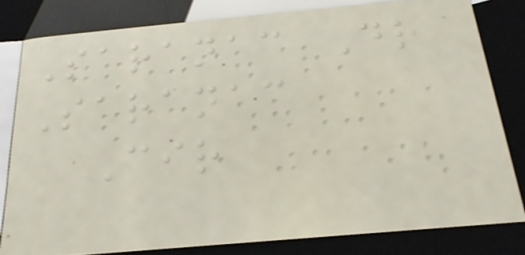Saranac Dr
Saranac
Cir
